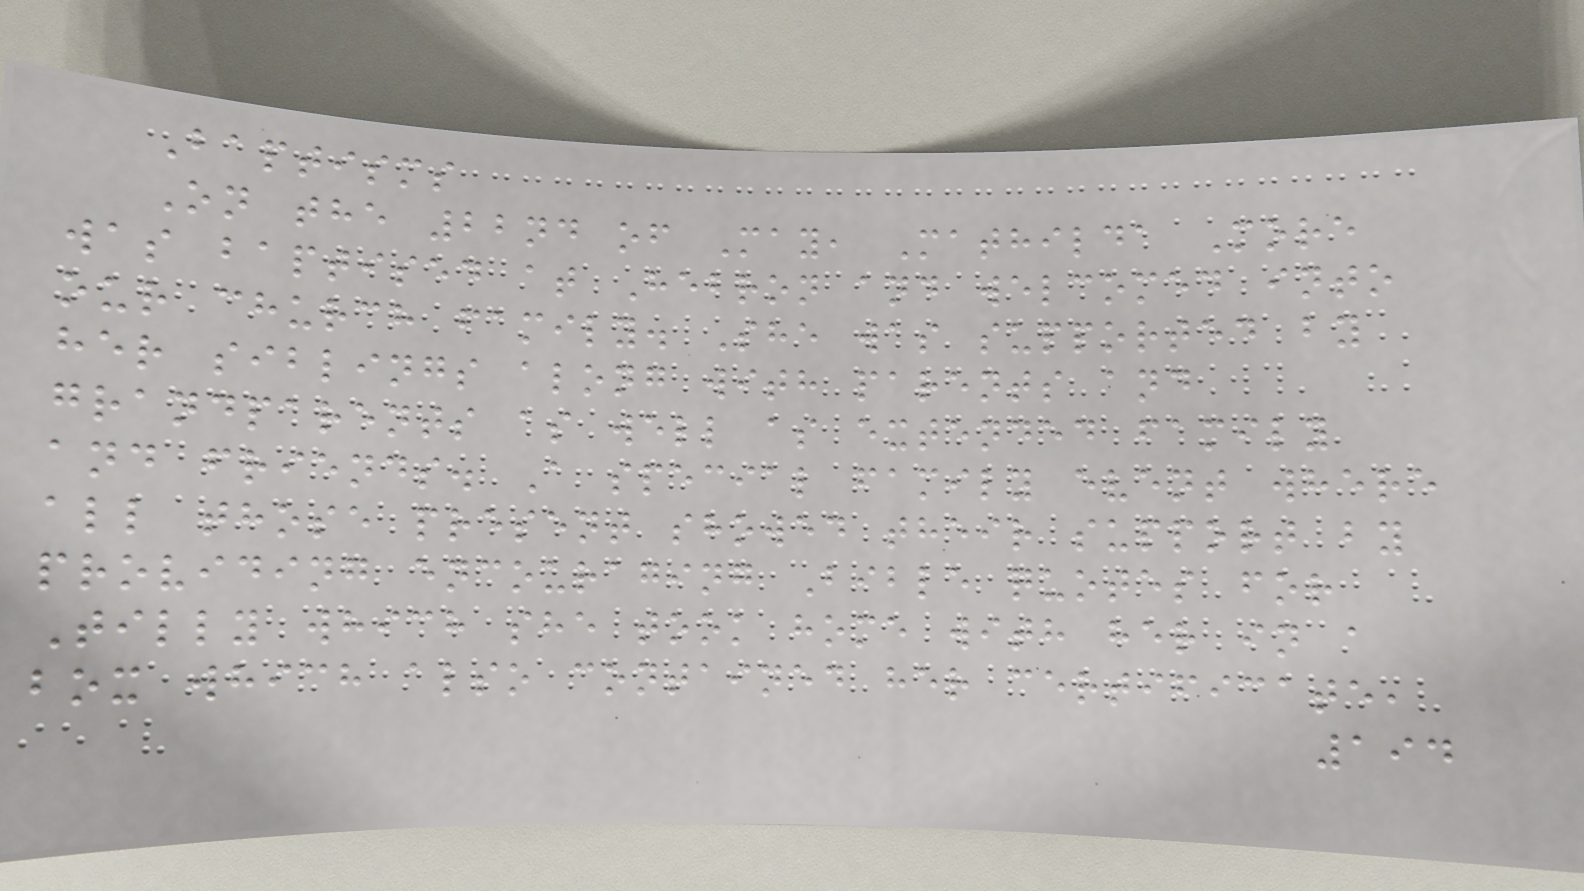Baptisms
On the 22nd of May, Mathilda More
was baptised at Hebron and welcomed into
our church family. She was supported by
her siblings along with parents and
grandparents as well as extended family
and friends. A special family event where
all those present showed their support by
providing encouraging Bible quotes for
Tilly which she took home with her in a
box which also contained her certificate,
194
